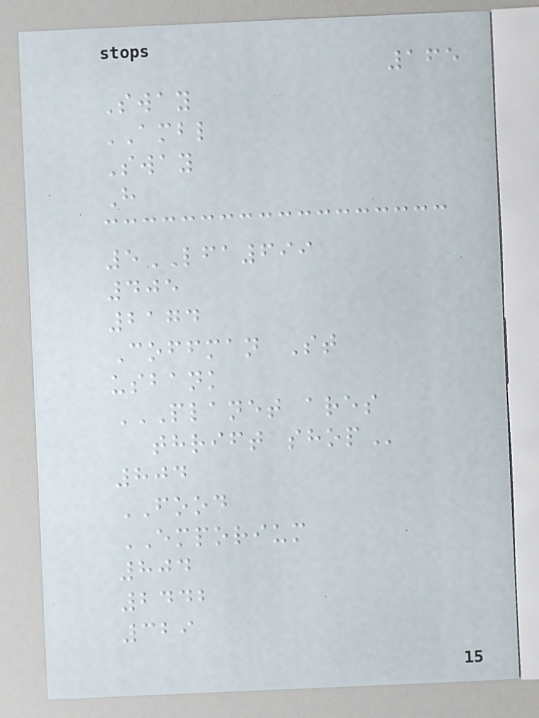165
Sway
AMBL
Sway
H
5LFA699
405
2174
Coffman St
usbank
PLANET ARES
THRIFT SHOP
804
FOOD
EMPORIUM
804
2442
329
